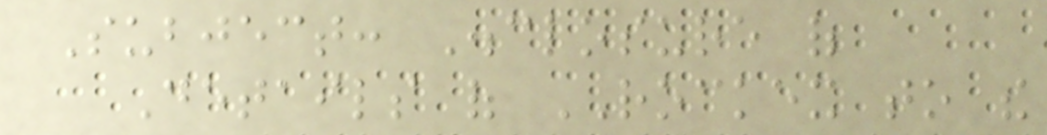Subject: Disclosure of
Details of ROCKEX to the
